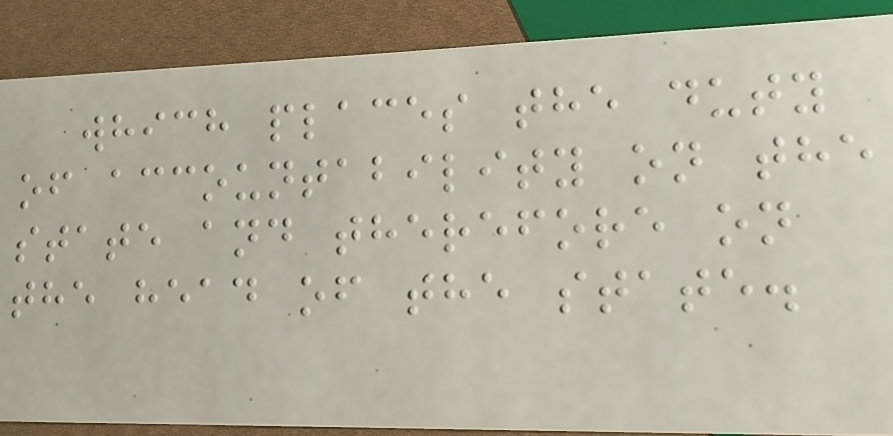which places the duty
of accountability on the
state and therefore on
the head of the state.
